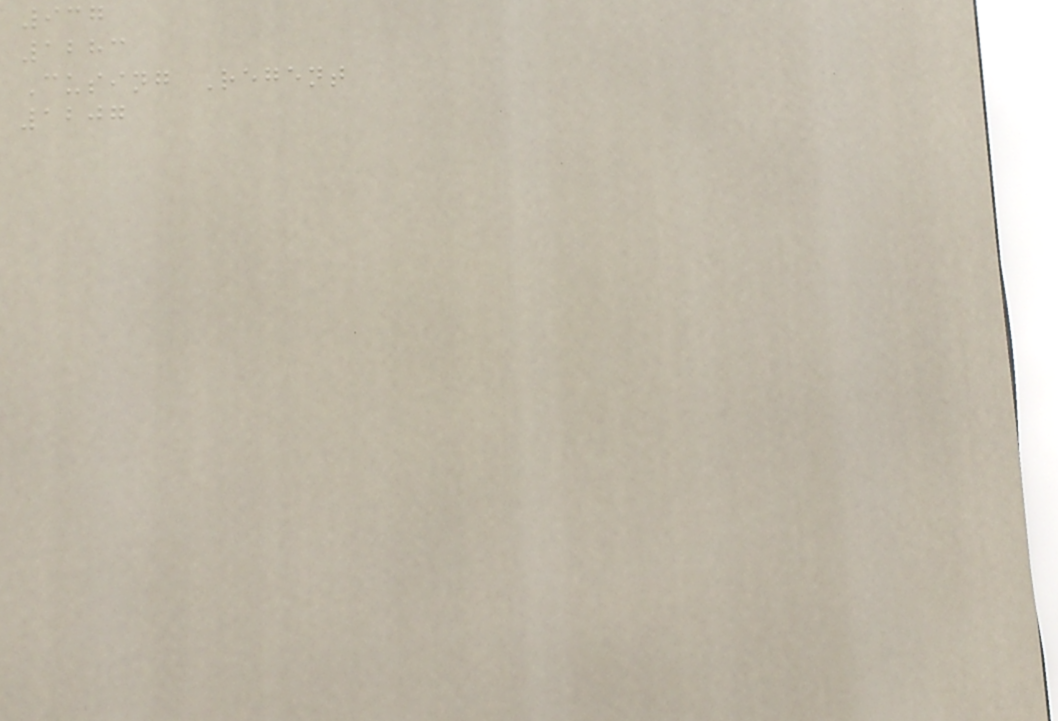937
1283
Cusing Regent
1207
